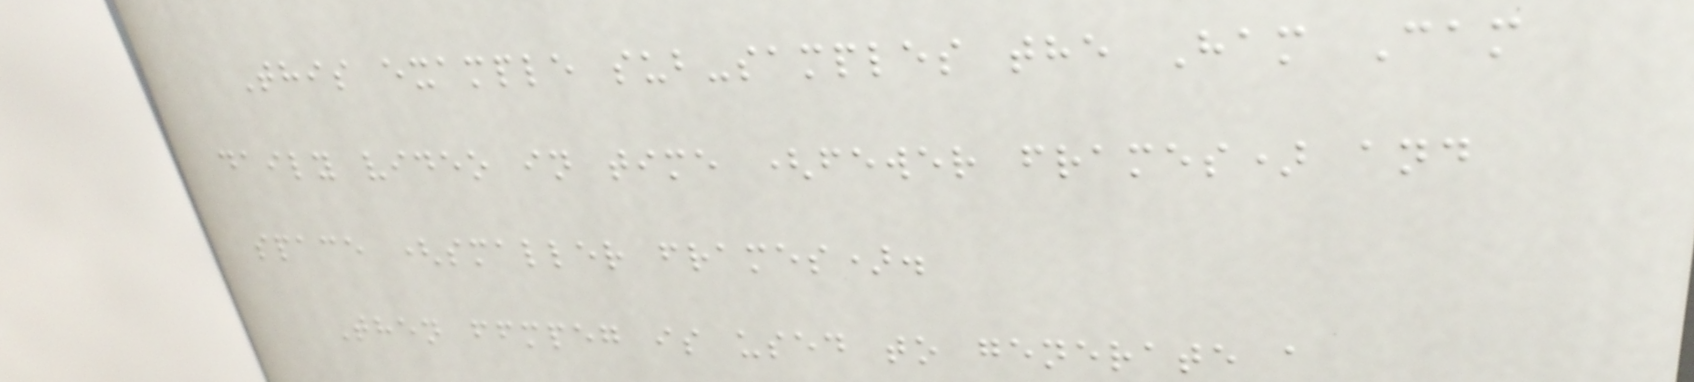This example sub-samples the Ham Cam
daily video in time (fewer frames) and
space (smaller frames).
Then ffmpeg is used to generate a
